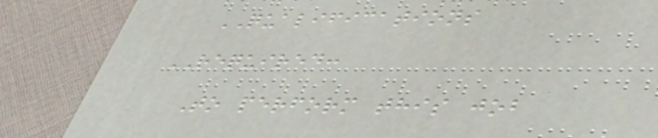QUALIFICATIONS
REQUIRED:
To perform this job
